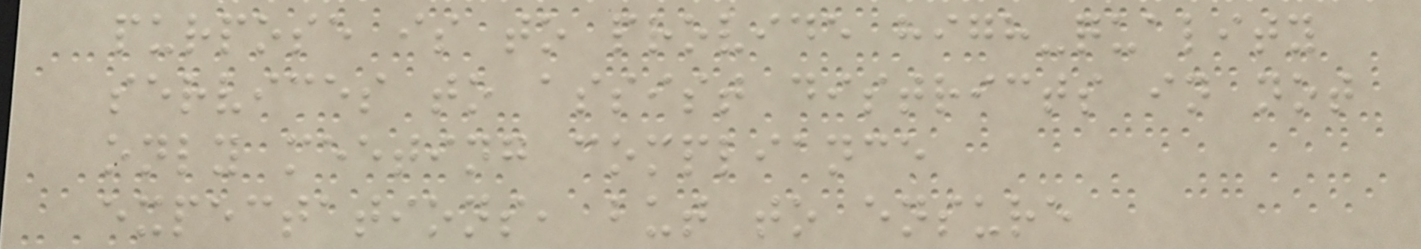purpose is to provide high-quality
services to assist districts in not
only meeting compliance
expectations, but to ensure
